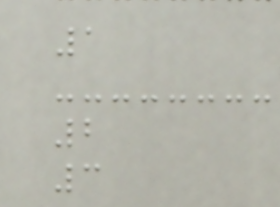1
2
3
